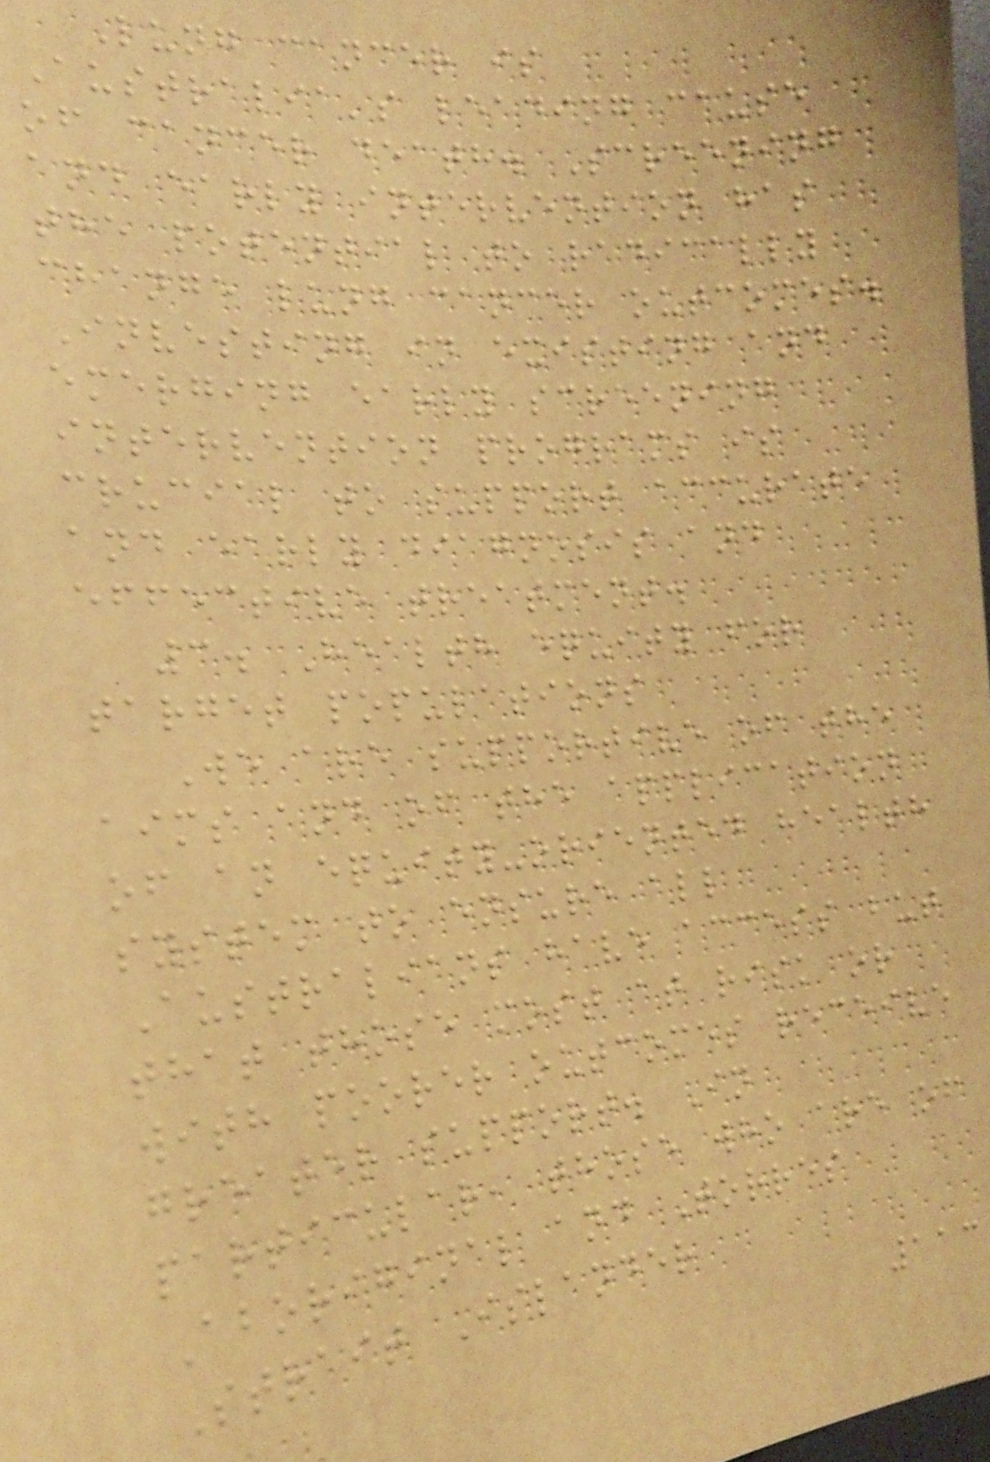Lung cancer is
Australia's leading cause
of cancer death. Screening
and early intervention has
the potential to radically
change lung cancer outcomes.
Investing in existing and
emerging early screening
intervention programs is
crucial to support accurate
and early diagnosis and
effective treatment.
3. Health equity for
target populations
We are supportive of the
aims and of the application
of an equity-oriented health
system to ensure all
Australians have access but
that those most at risk or
with poorer outcomes receive
greater support. In
particular, those who are of
Aboriginal and Torres
Strait Islander
113
